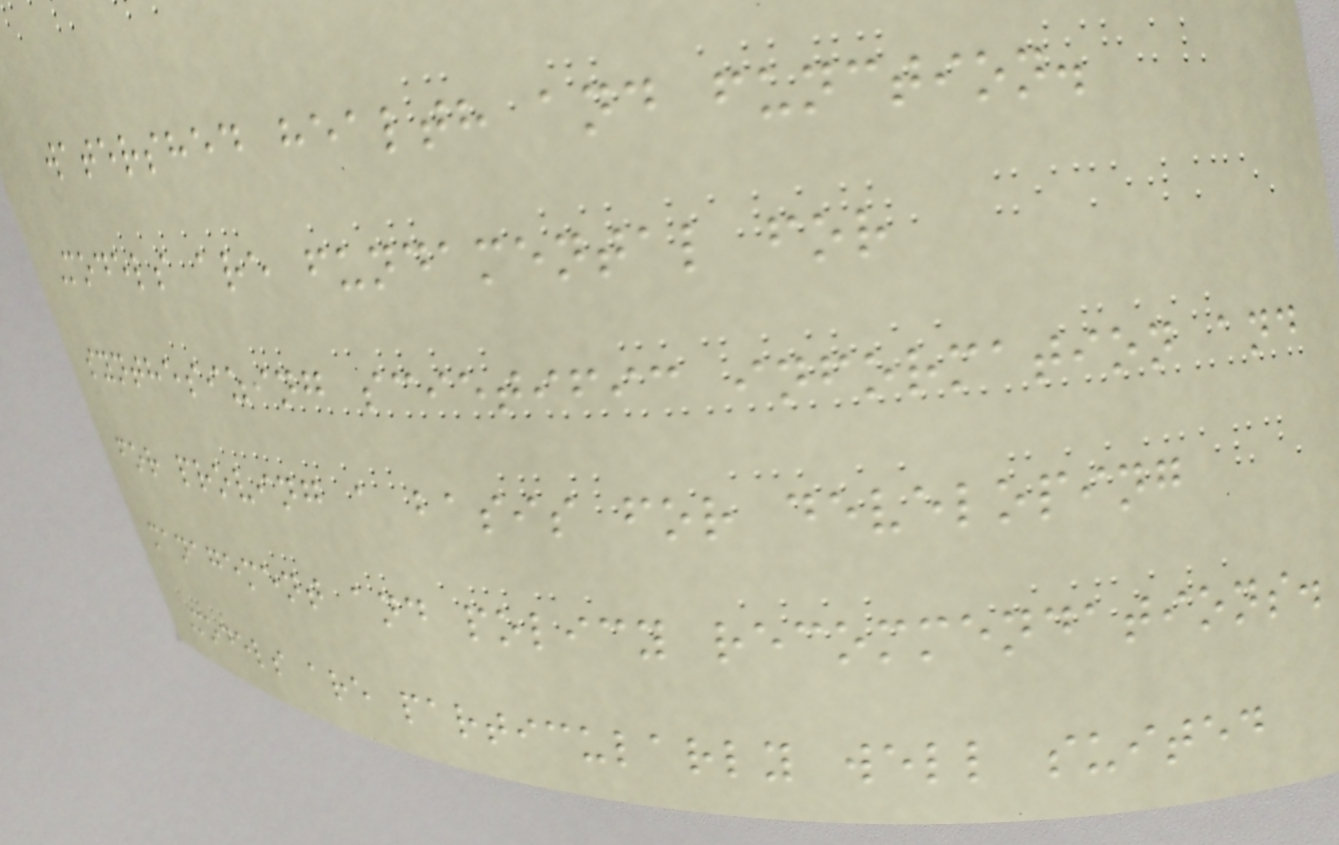watershed health and function.
Models are fundamental for
synthesizing scietific information and
for proving a basis for developing
management and policy recommendations.
Models are particularly well suited
